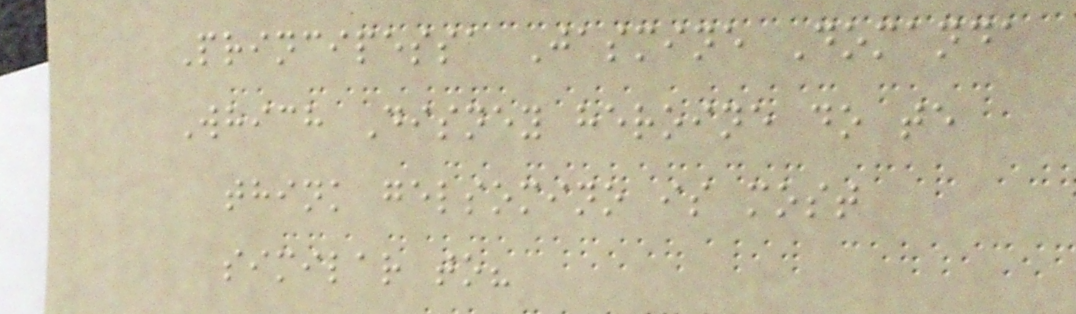Principessa Jasmine Domanda
Which Disney heroine do te
think gelsomino is most
similar to?
